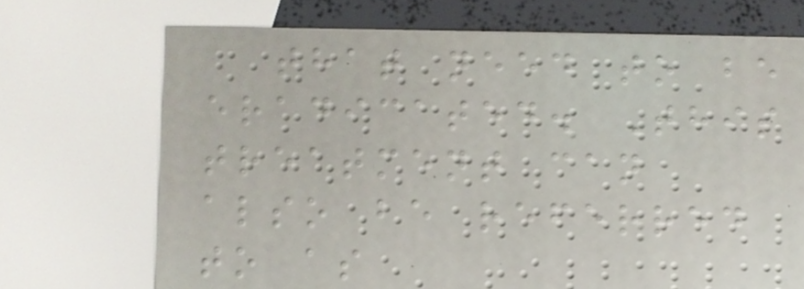that need to be
eradicated. This
treatment can
also be referred
to as
